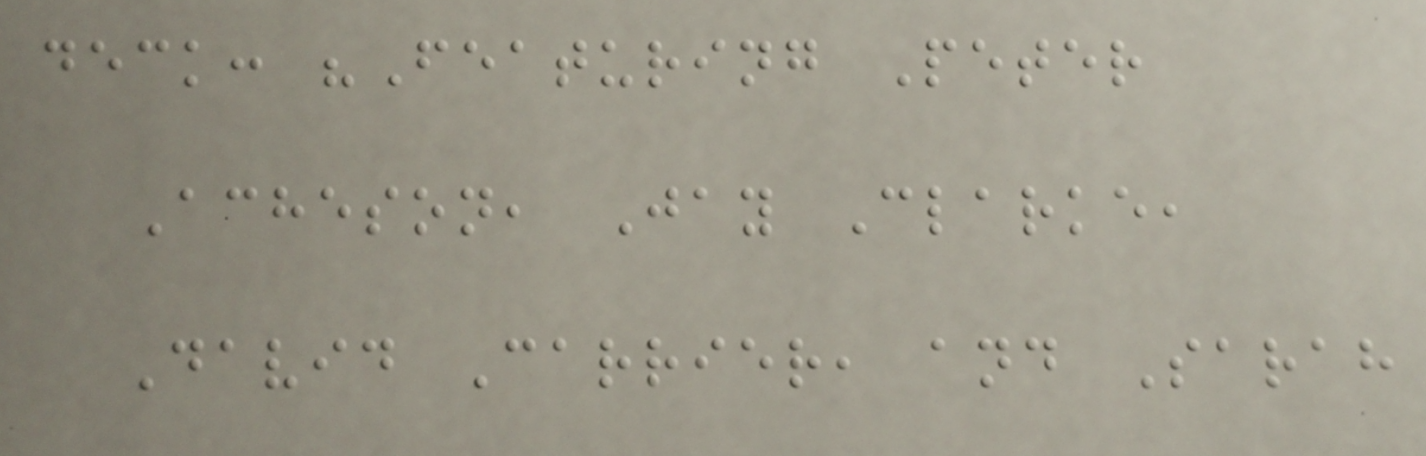deck: "Featuring Peter
Acheson, Jay Clarke,
David Carrier, and Sarah
